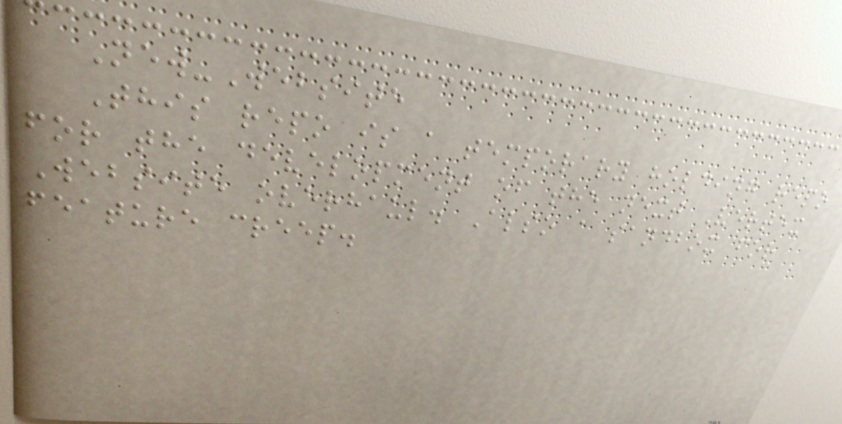New-Website
This repo is a temporary holding repo
for the development of the next Vertex
Website overhaul. Also a sandbox for
feature creep.
